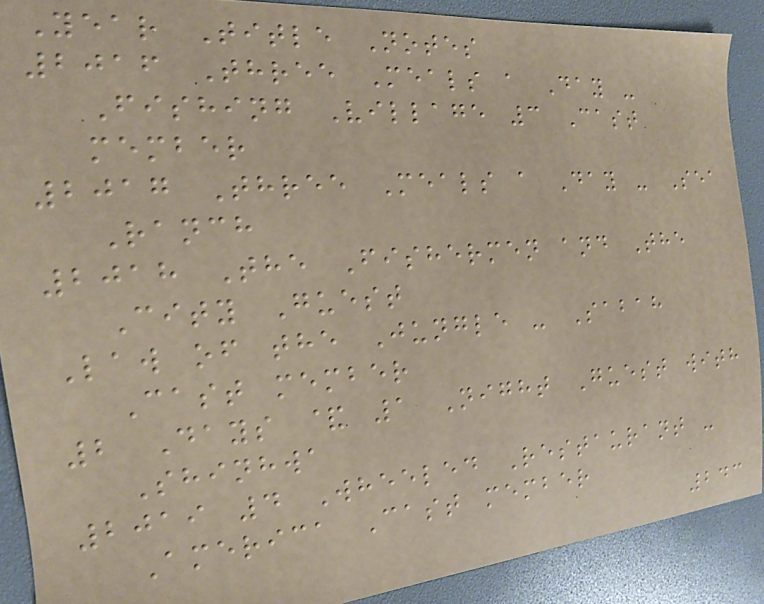Year Title Notes
2016 Three Meals a Day -
Fishing Village 3 Cast
member
2017 Three Meals a Day - Sea
Ranch
2018 The Fishermen and The
City Guest
Law of the Jungle - Sabah
Cast member
2 Days & 1 Night Guest with
Shinhwa
2019 4 Wheeled Restaurant -
America Cast member
243
